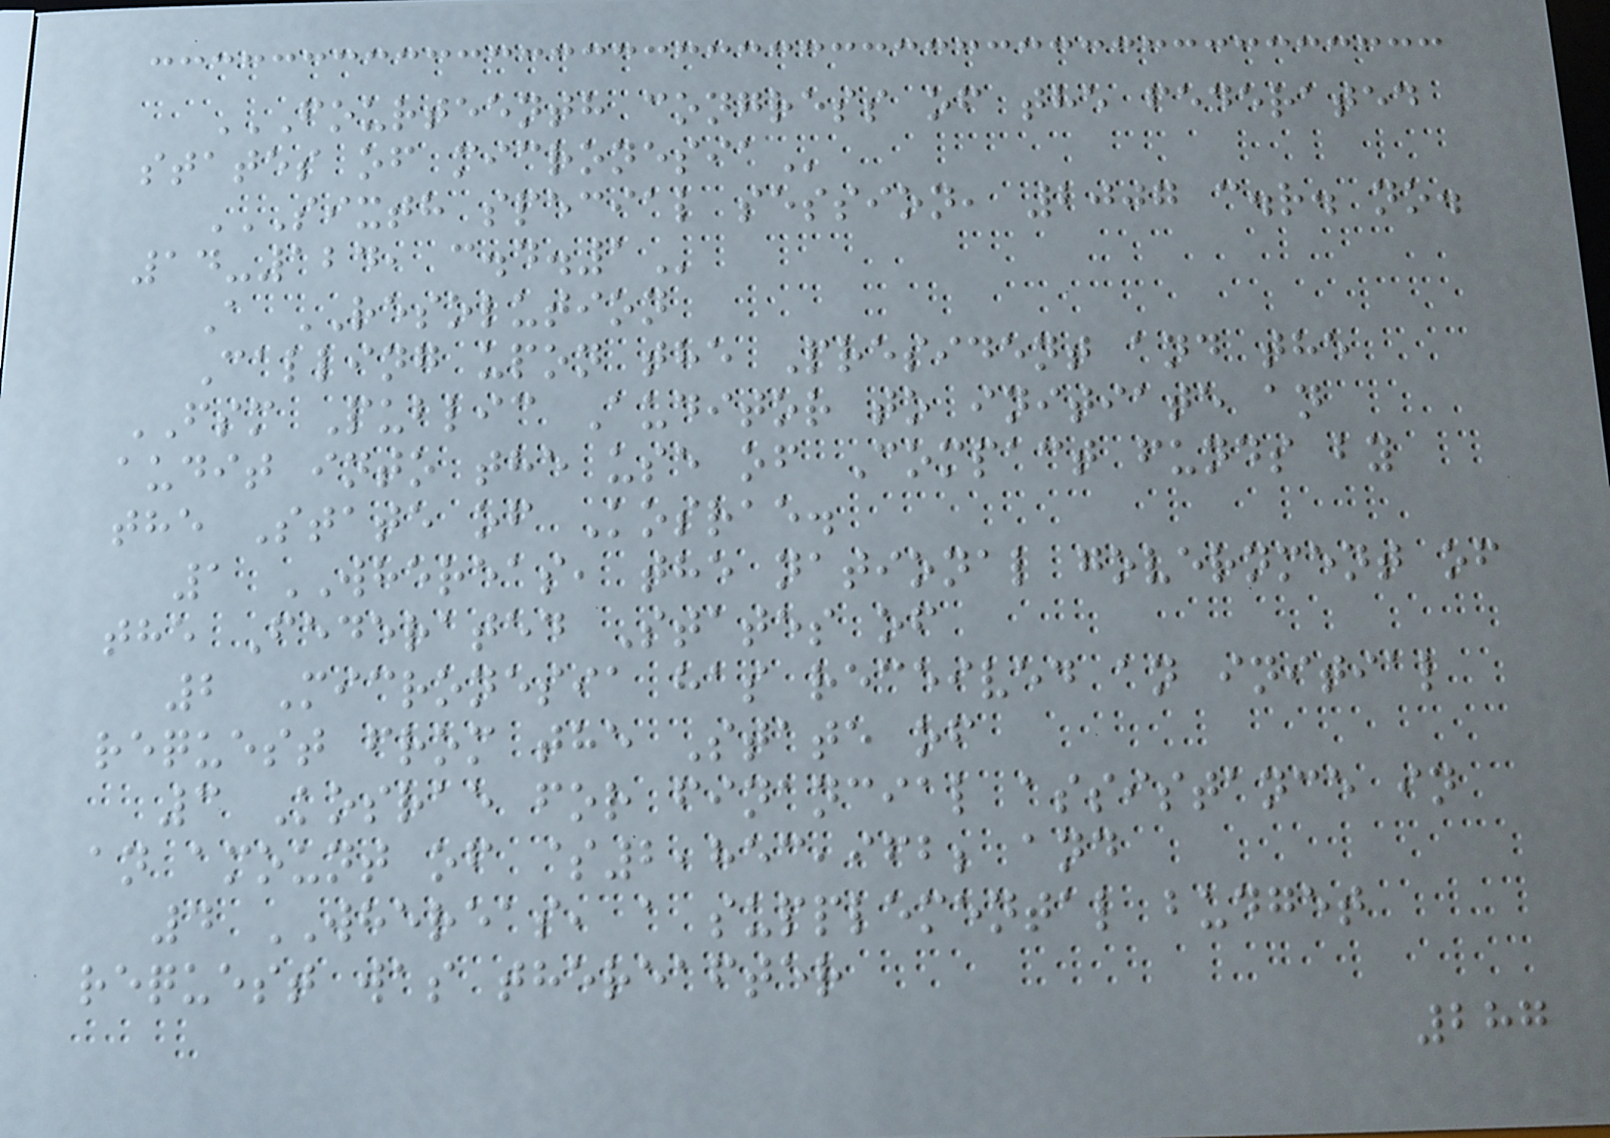FOURTEENTH CONGRESS OF THE FEDERATED
STATES OF MICRONESIA
SIXTH SPECIAL SESSION, 2007 C.R. NO.
14-124, C.D.1
A RESOLUTION
Calling upon the President and the
FSM Public Auditor to initiate an
audit into the use of Compact funds by
the State of Kosrae.
1 WHEREAS, the national government of
the Federated States of
2 Micronesia has received an initial
request from the State of
3 Kosrae for financial assistance in
an amount of $2,853,962; and
4 WHEREAS, a supplemental budget
request was thereafter
287
